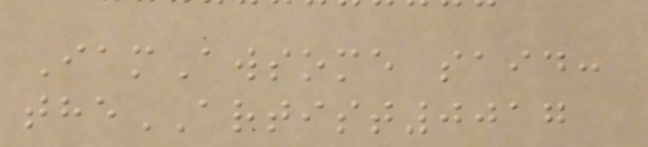IamAwsome said:
theARTIST0017
